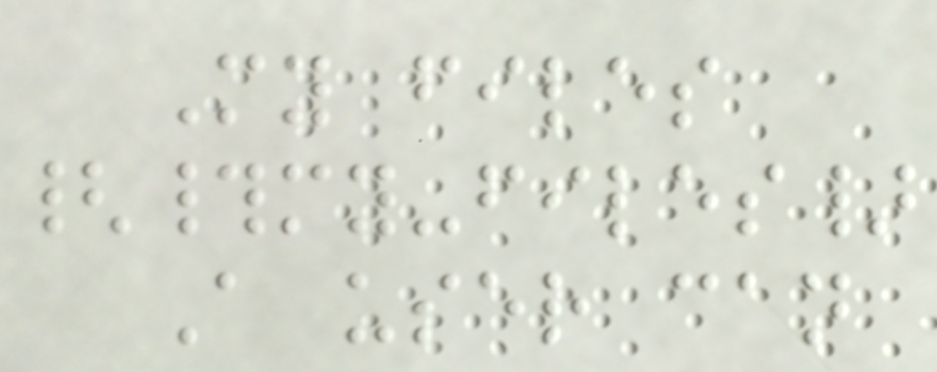My files
{#my-files}
A user can
